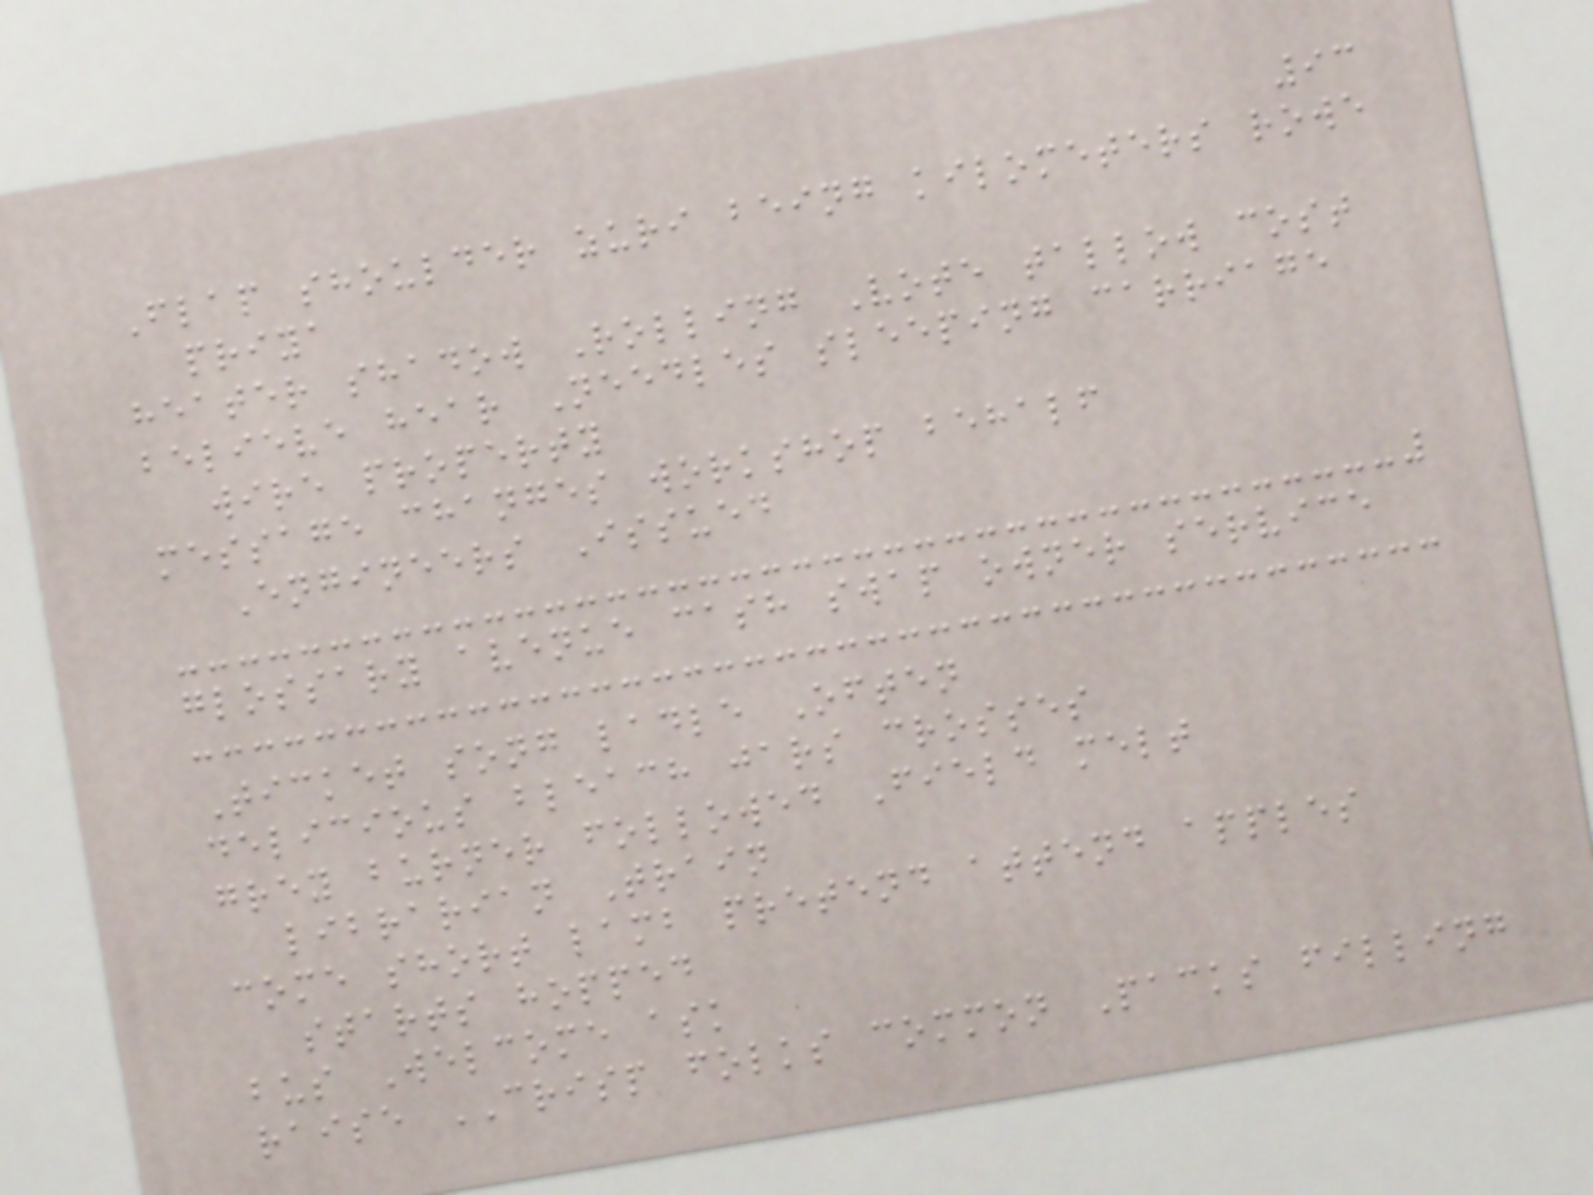93
Flap shoulder zuri being kilometers rowe
priya
heater shadow Rolling Vote tallow cost
believe hear Needles sleeping carriage
wire property
message changes workshop behalf
Engineers Issued
glossary avenue cash swap owner service
Ticket song ladle Often
delicious bleach jars crosses
grey burner followed Field melt
librarian Train
come short lamb pretend attend apples
starts hopped
bus Welcome ask
raise CRISP folks common Packs filling
